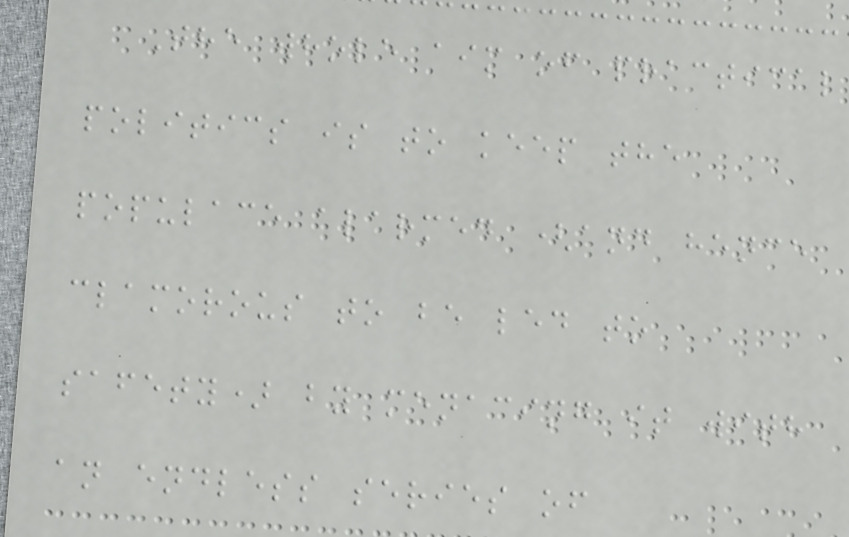The whole aim of practical
politics is to keep the
populace alarmed (and hence
clamorous to be led to
safety) by menacing it with
an endless series of
